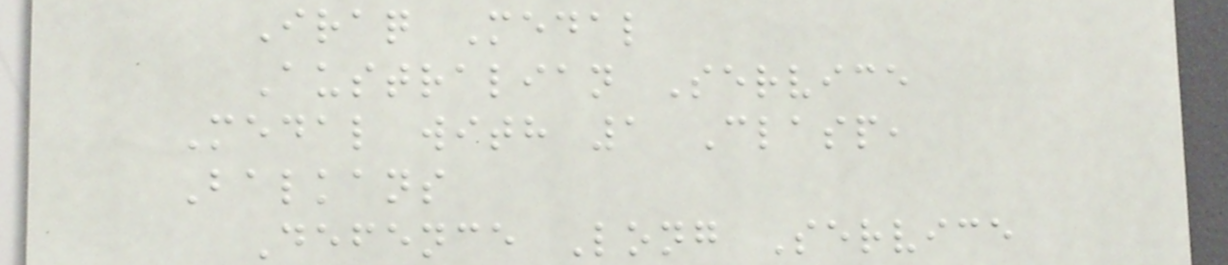Iraq Medal
Australian Service
Medal with 1 Clasp,
Balkans
Defence Long Service
